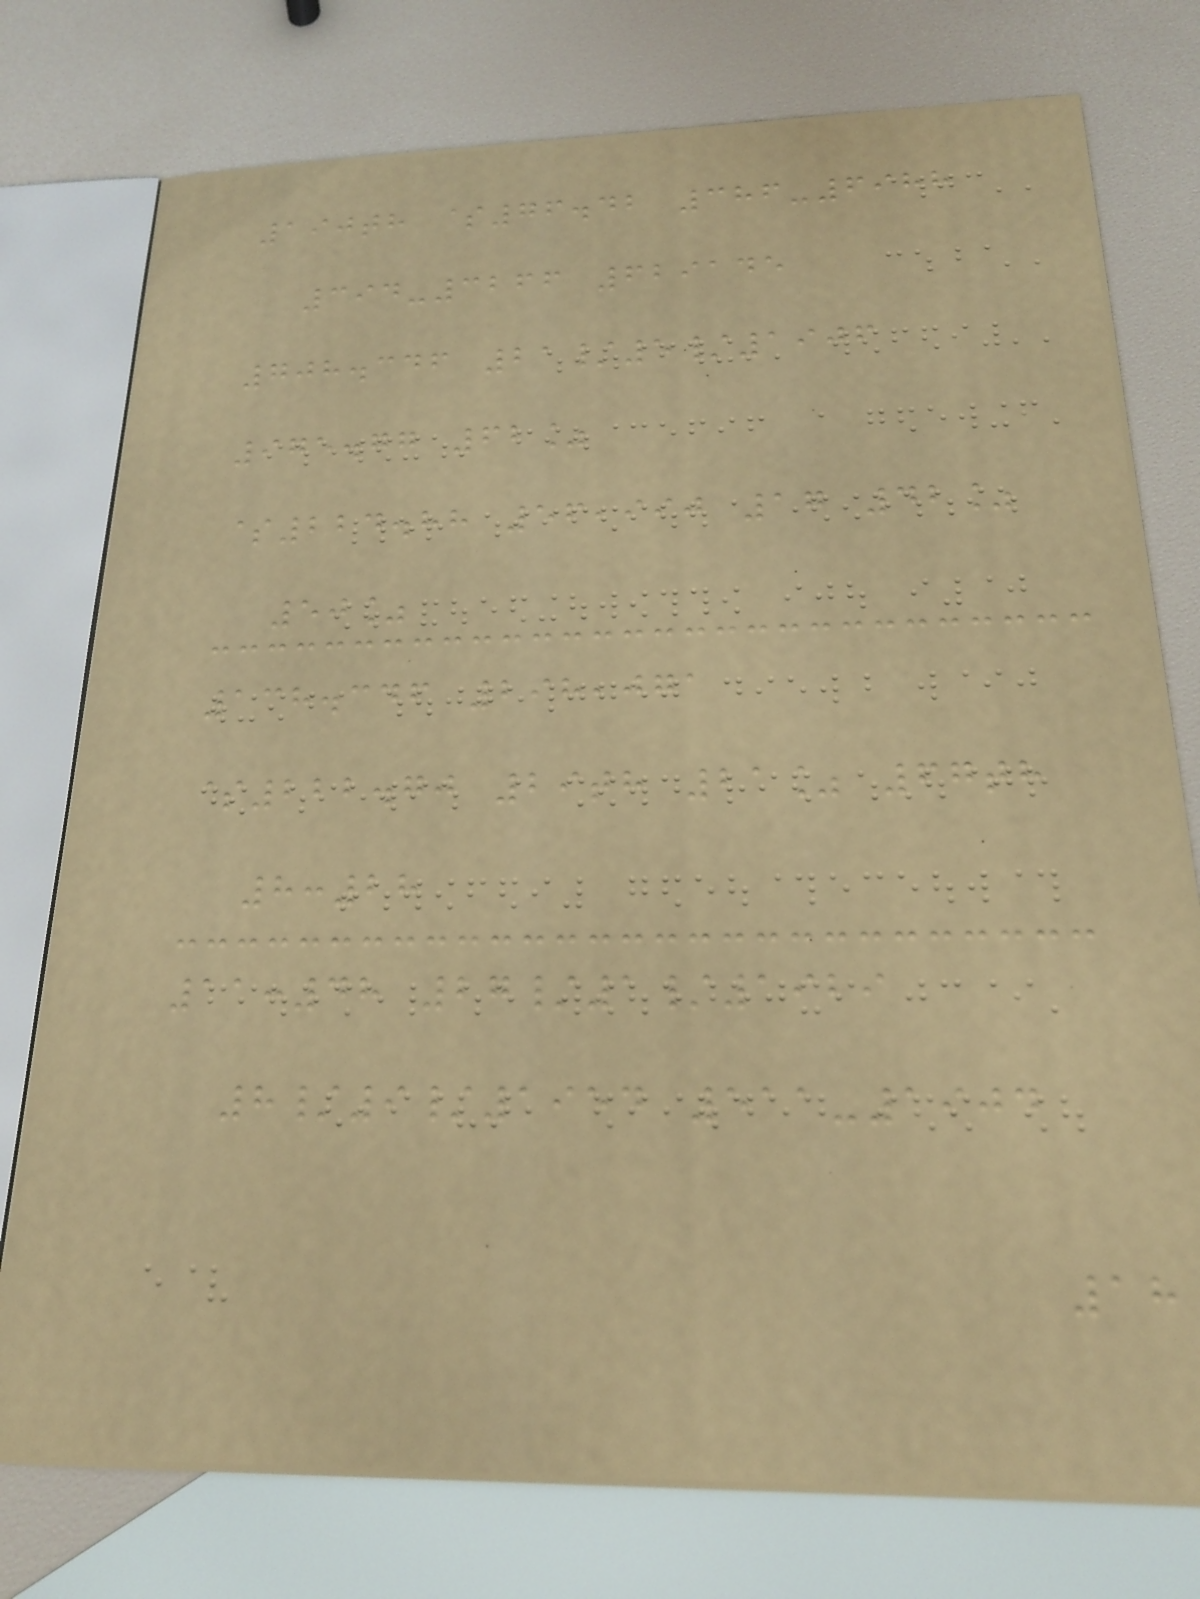190th $76.42 386-6988
394-3266 629145
708.346 21/5/1906
975.77 62%
$224.88 56,990 17 42%
50%
138.346 298,071
$222.70 29th 21% 67th
8:28
11:48 27/1/1929
8/9/1954 511-1904
18
